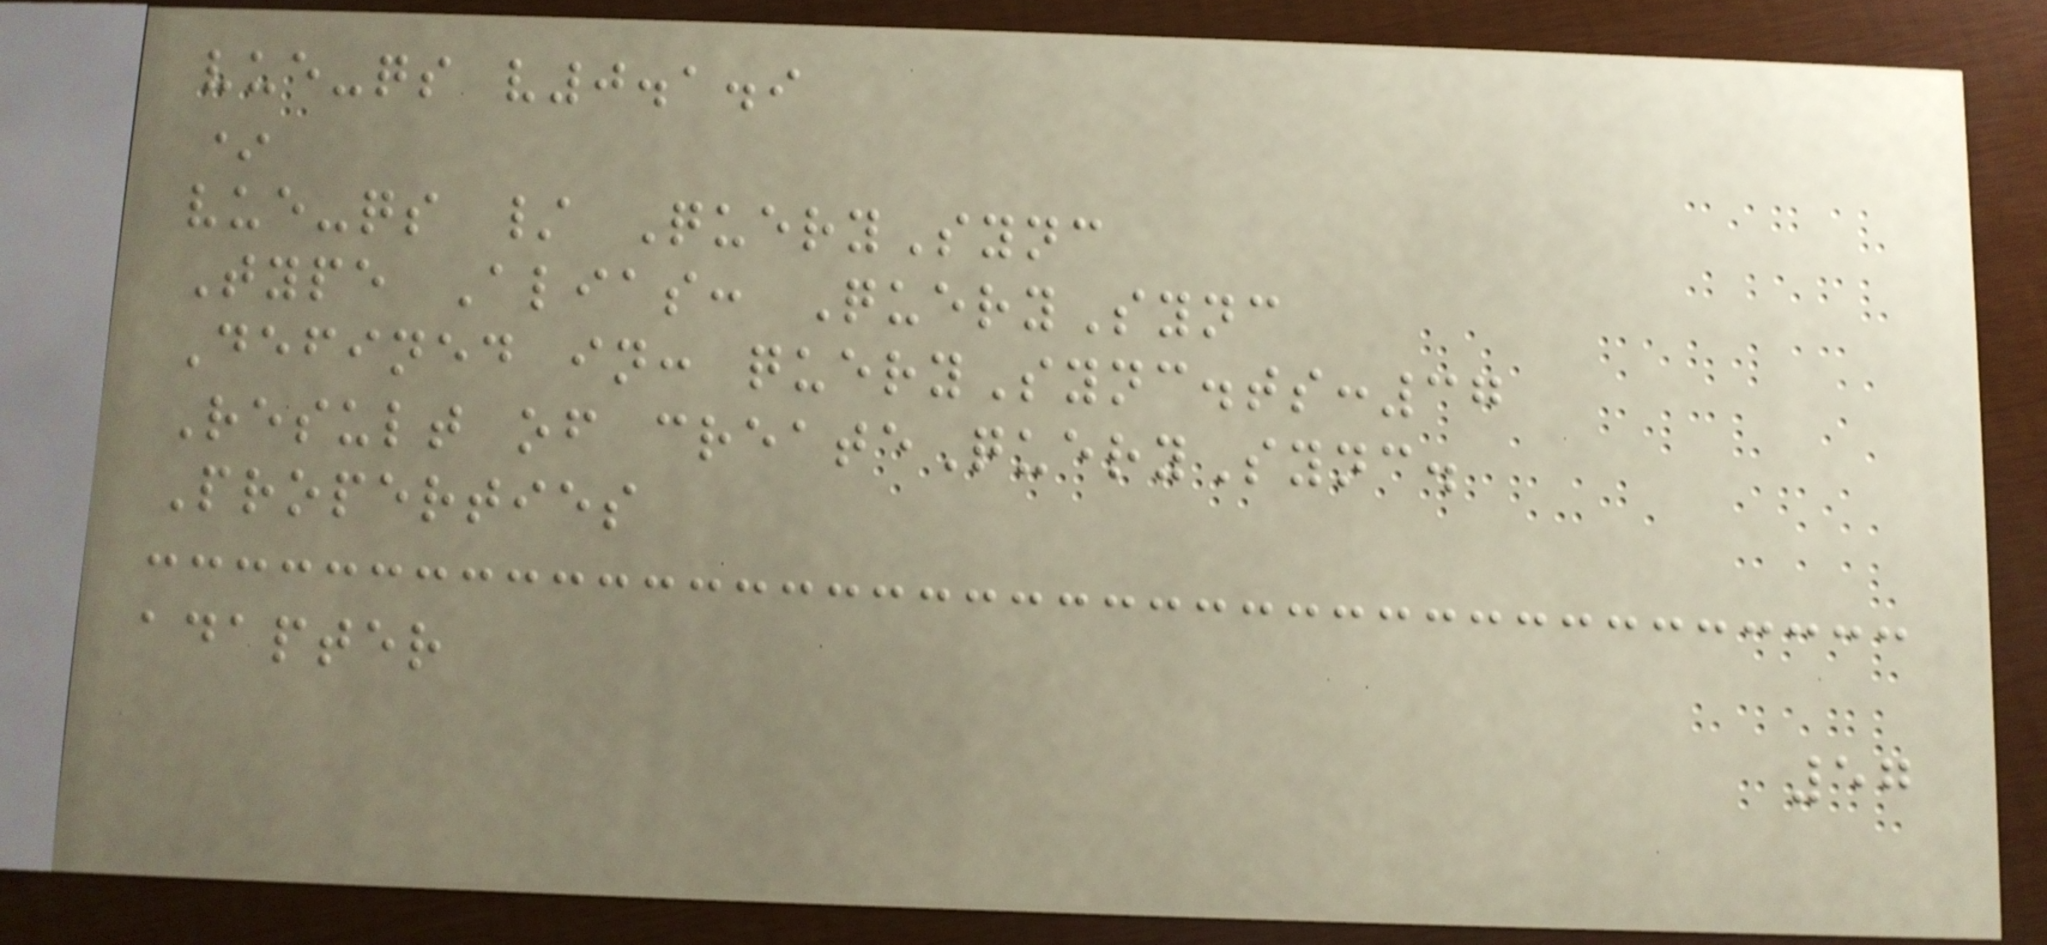vue-qs v0.1.9
*
vue-qs / QuerySync
Type Alias: QuerySync
Defined in: querySync.ts:37
Result of createQuerySync.
Properties
adapter
57
